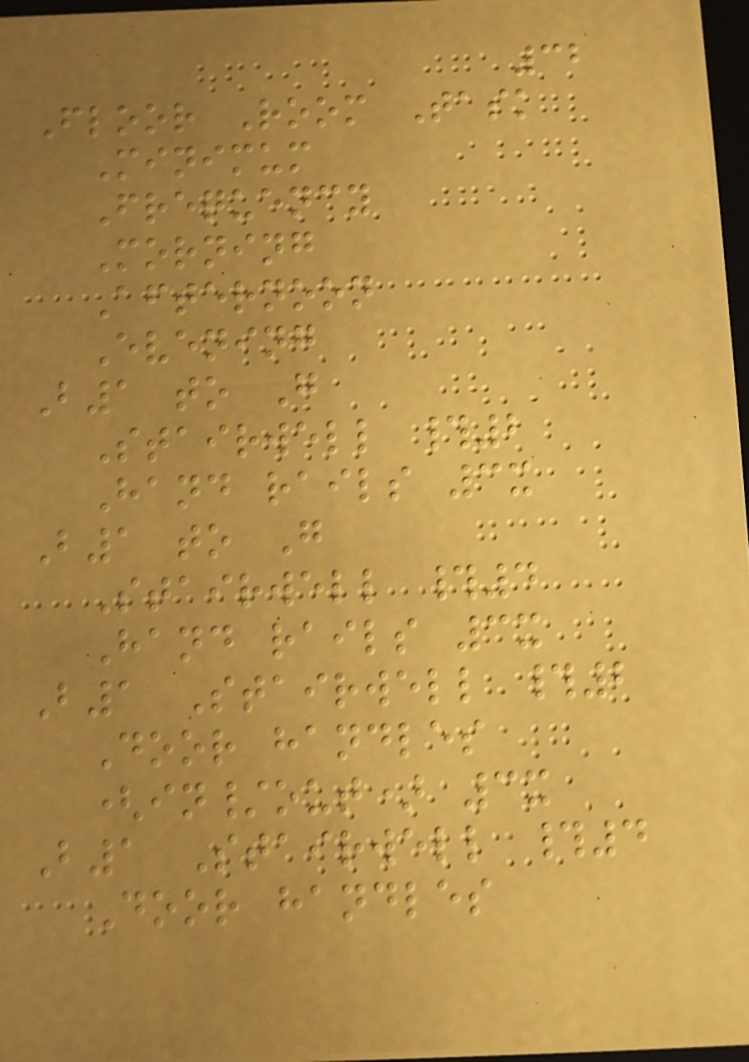32
Floor Room Task
Minimum
Frequency
Morning
Afternoon
Evening
B1 to G
Stairwell #2
Hand rails 3x
B1 to G
Stairwell #4
Hand rails 3x
B1 Stairwell #2
Door handles
(in/out) 3x
B1 Stairwell #4
Door handles
